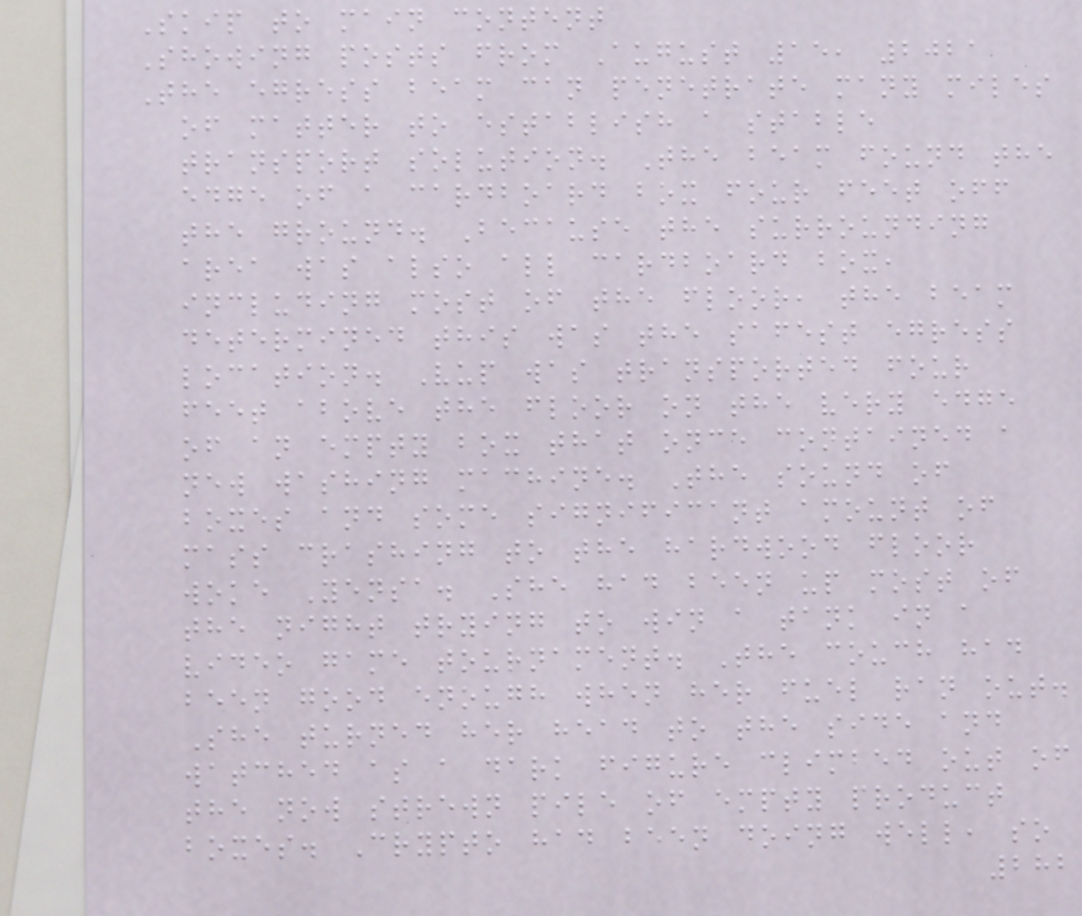Skip to main content
Showing posts from August 15, 2021
The egress beam can penetrate many miles
of matter to establish a stable
transport solution. The beam found the
edge of a cardboard box four feet off
the ground. Because the surrounding
area was also all cardboard box,
including most of the floor, the beam
determined this was the safest egress
location. Vup was transported four
feet above the floor on the very edge
of an empty box that once contained a
new washing machine. The sound of
boxes and some significant amount of
mass crashing to the hardwood floor
woke Yensa. She had been up most of
the night trying to win a tank in a
video game tournament. The couch had
been good enough when her fuel ran out.
She turned her head to the side and
watched as a dark figure climbed out of
the now strewn pile of empty product
boxes. Crypto had been doing well, so
282
